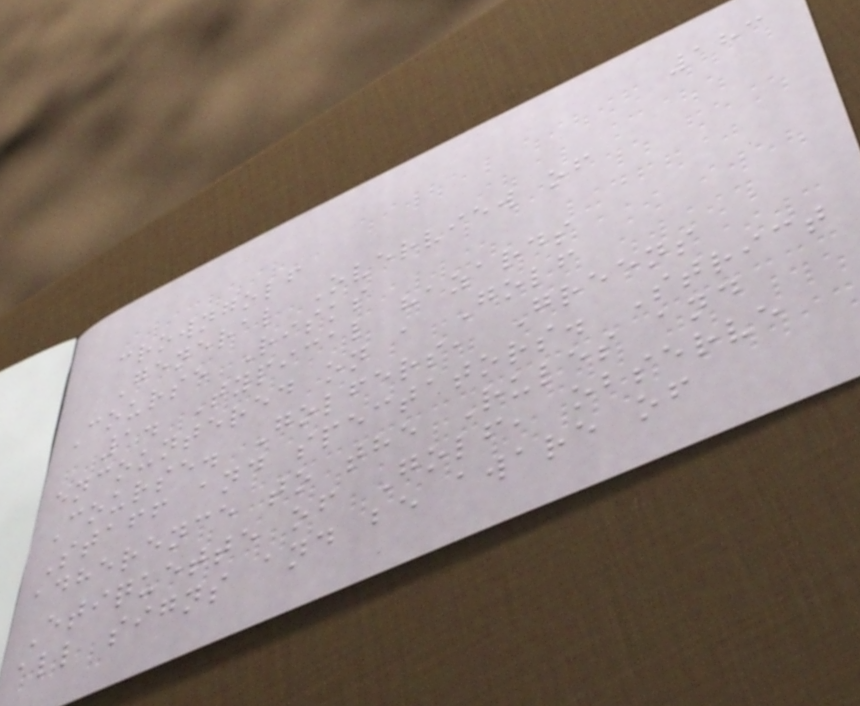183
crowngolf
General Overview of
Course Risks
1. Typical hazards
encountered on a Golf
Course. Golfers, Greens
Staff and spectators. Strict
adherence to the Rules and
Etiquette of Golf, observe
all signs and be aware of
